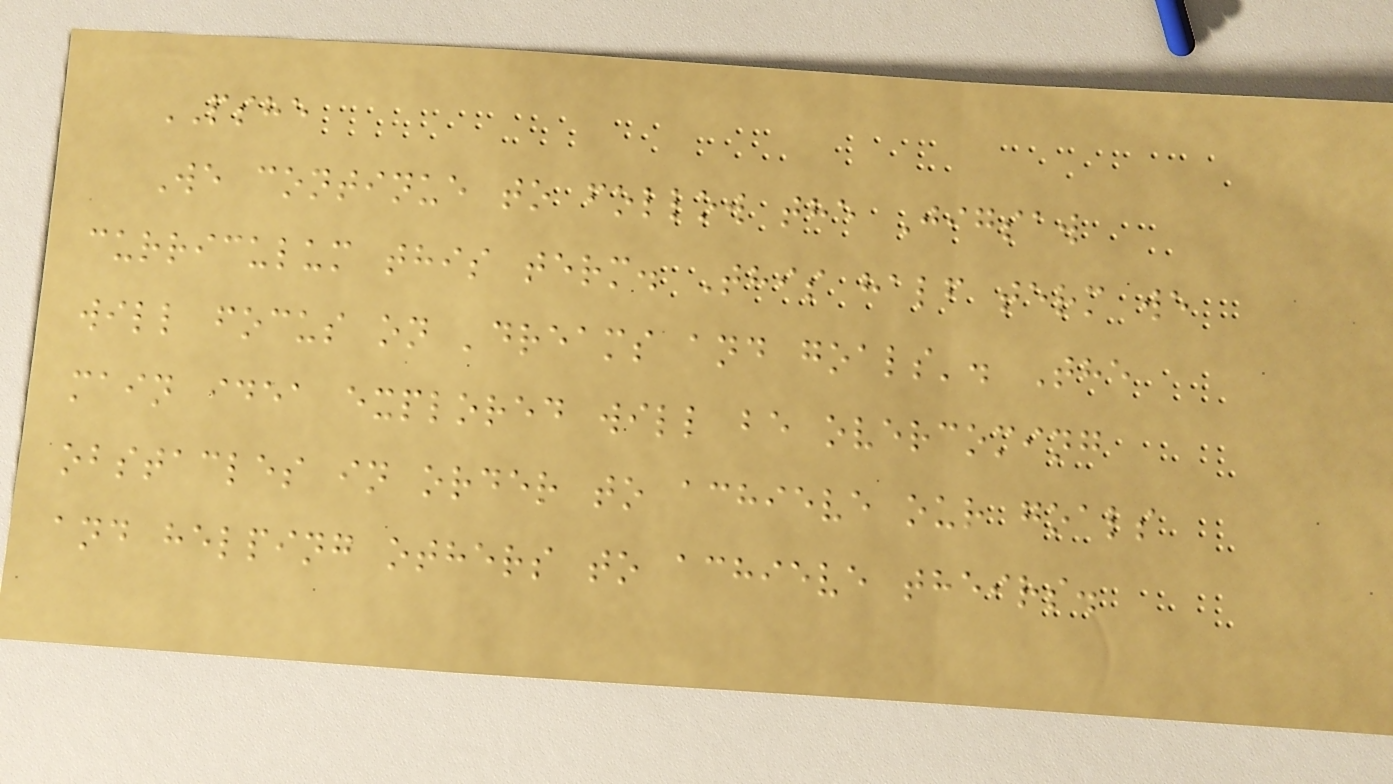PSHE
We continue to follow the Jigsaw
curriculum this term. This half term we
will focus on 'dreams and goals'. The
main idea explored will be overcoming
obstacles in order to achieve our goals
and helping others to achieve theirs.
